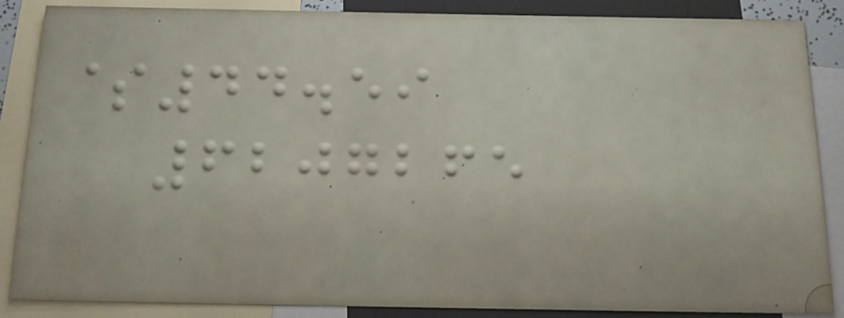$44.59
6207265
